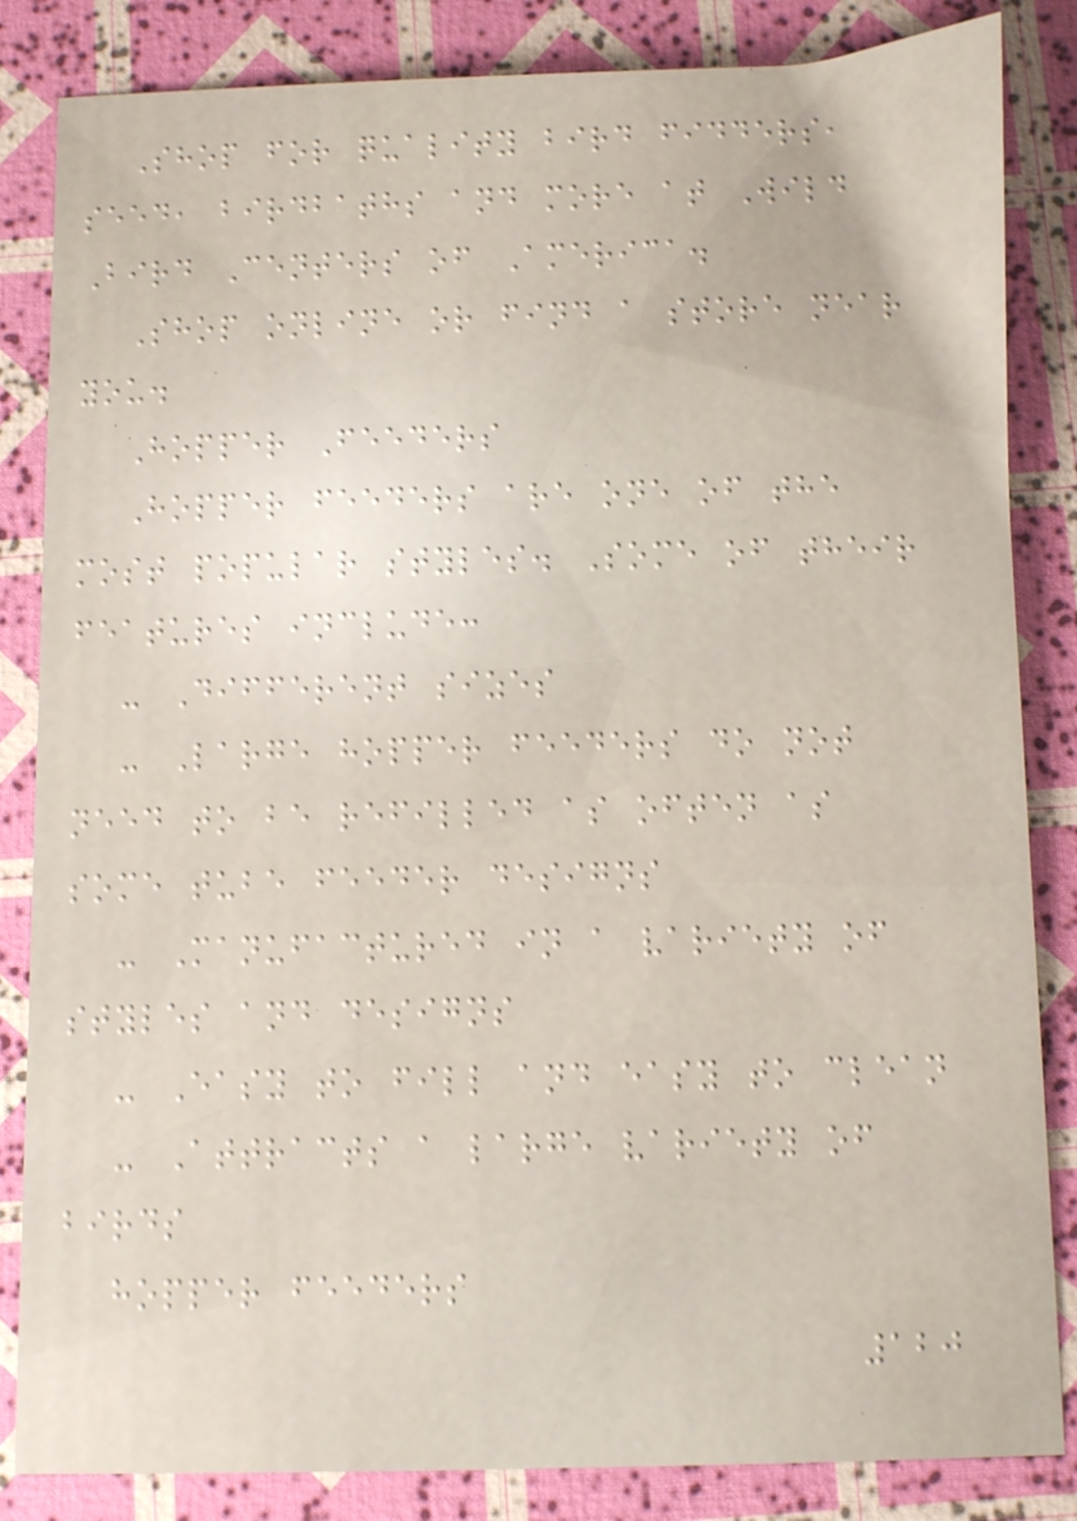Shop for quality bird fidders,
seed, birdbaths and more at Wild
Bird Centers of America.
Shop online or find a store near
you.
Hopper Feeders
Hopper feeders are one of the
most popular styles. Some of their
features include:
- Different sizes
- Large hopper feeders do not
need to be refilled as often as
some tube feeder designs
- Manufactured in a variety of
styles and designs
- Easy to fill and easy to clean
- Attracts a large variety of
birds
hopper feeders
120
